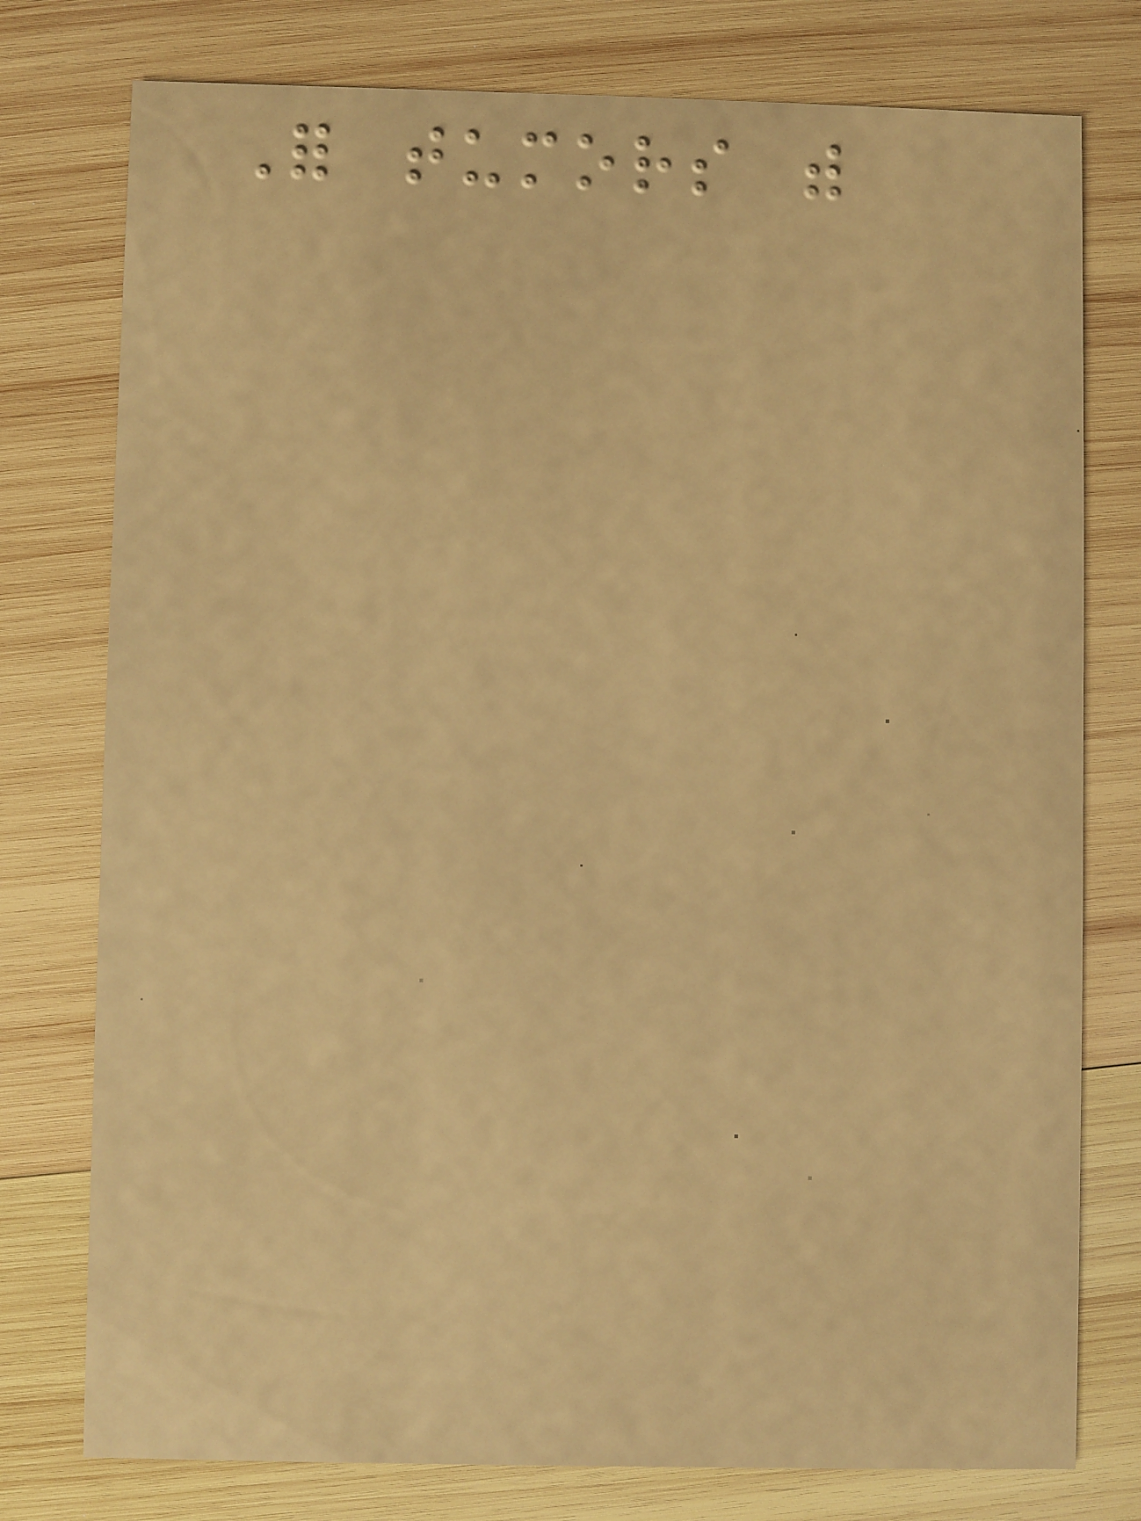For tumors with
